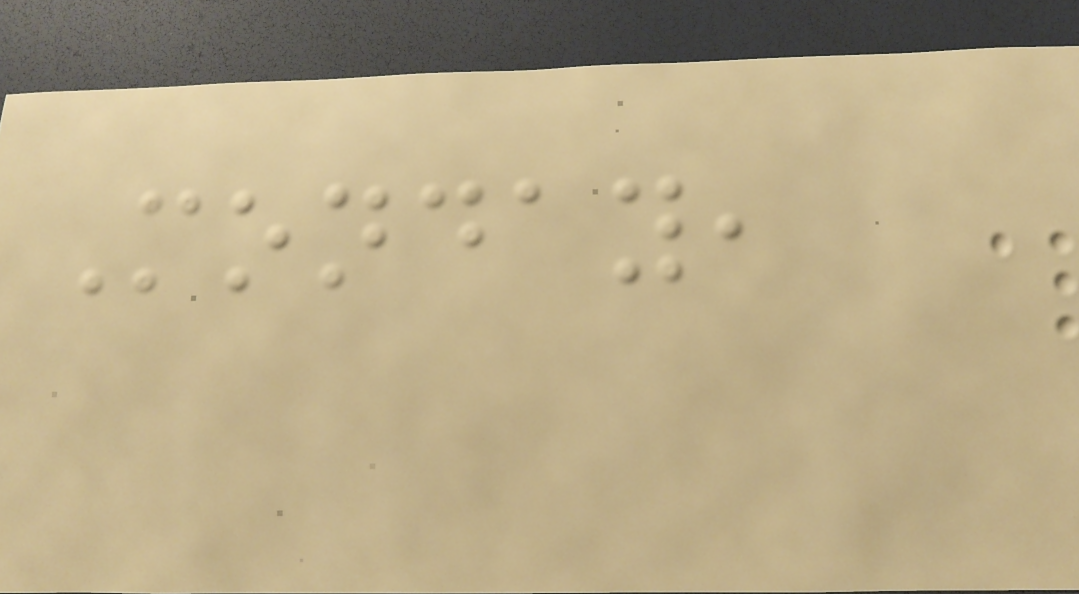Monday,
